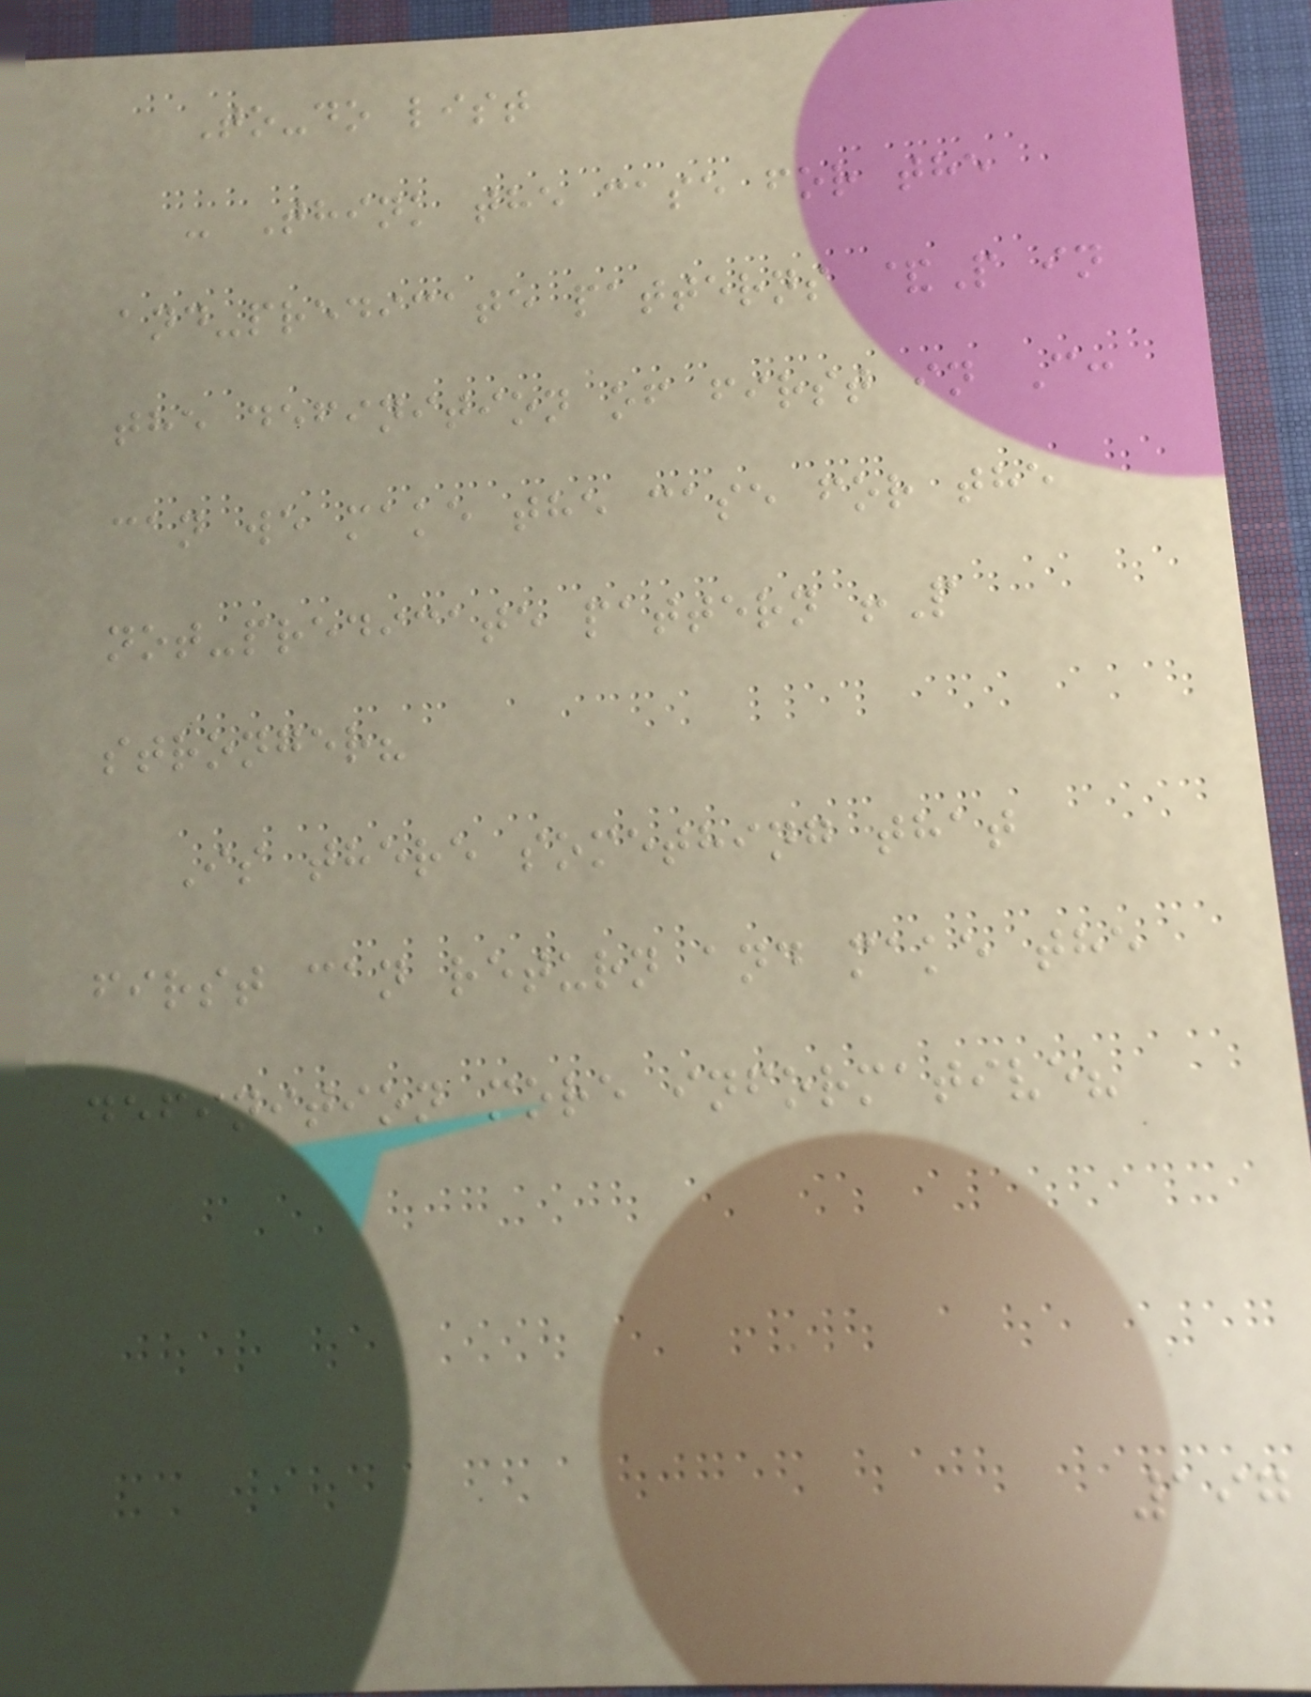To-do list
- Think the case for the
and-predicate patterns &P in
the definition of first in C:
can we make the case for the
not-predicate pattern !P
stronger?
Is there something that
first can return and make the
definition more informative?
197
